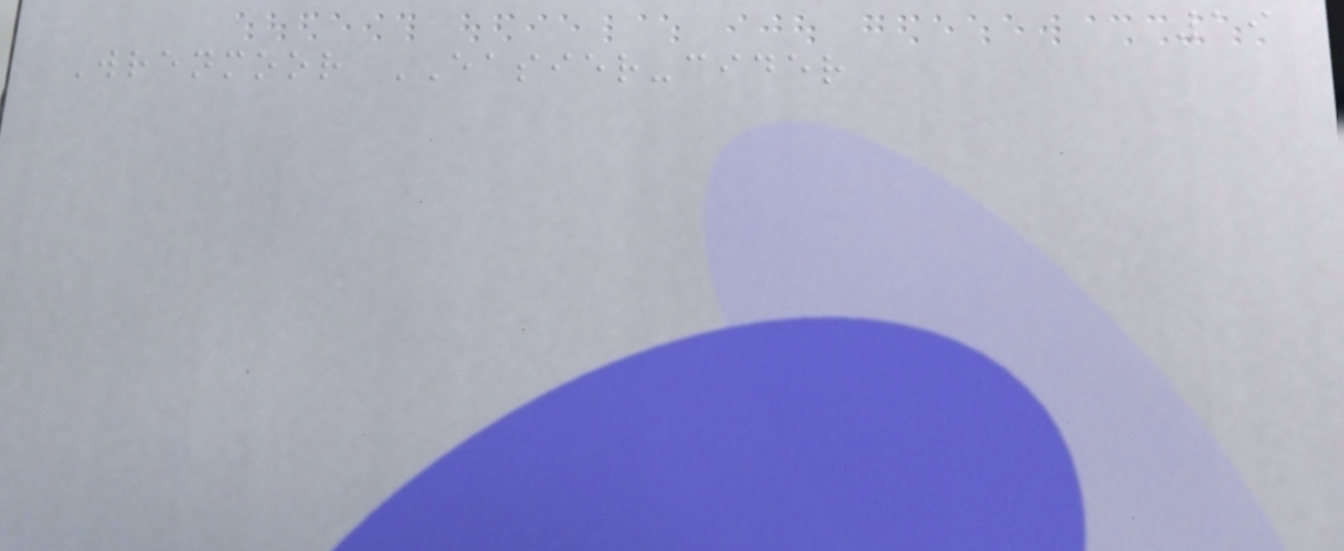19
Wrenmoor EASIER-cider
